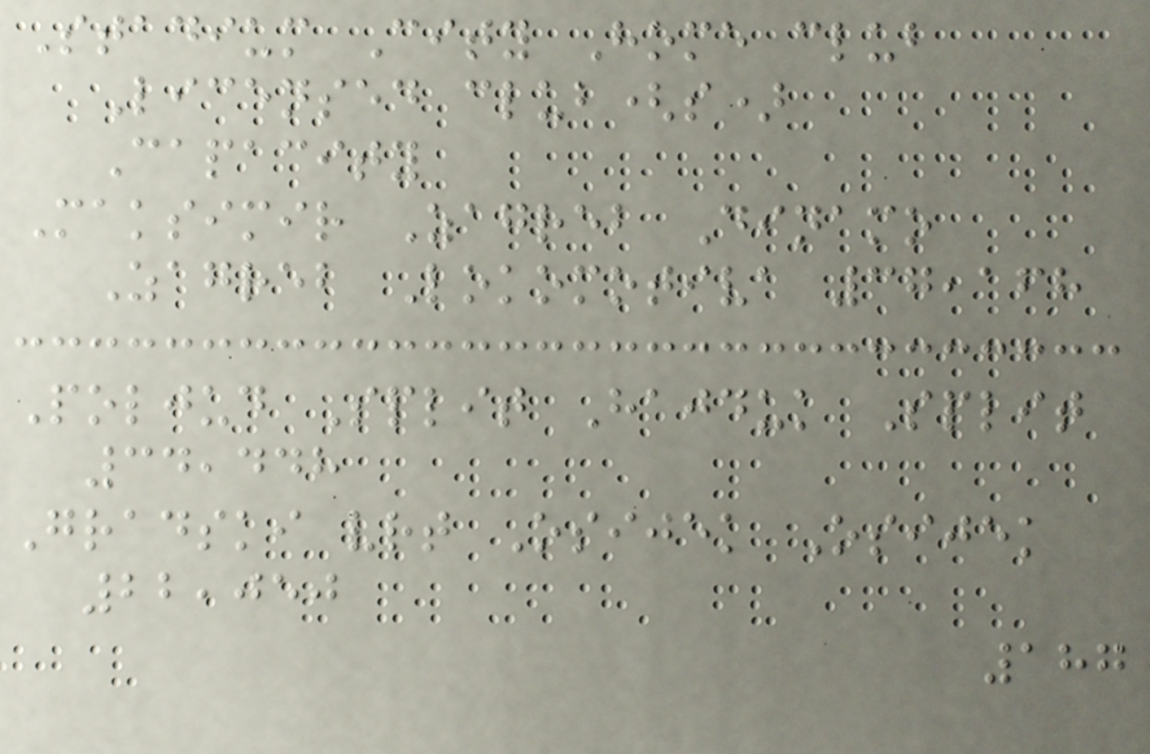Stadium City Home club
Licensed club(s)
Capacity
Maksimir Zagreb Dinamo
Zagreb Lokomotiva 37,168
Poljud Split Hajduk Split
34,448
Gradski vrt Osijek Osijek
22,050
187
